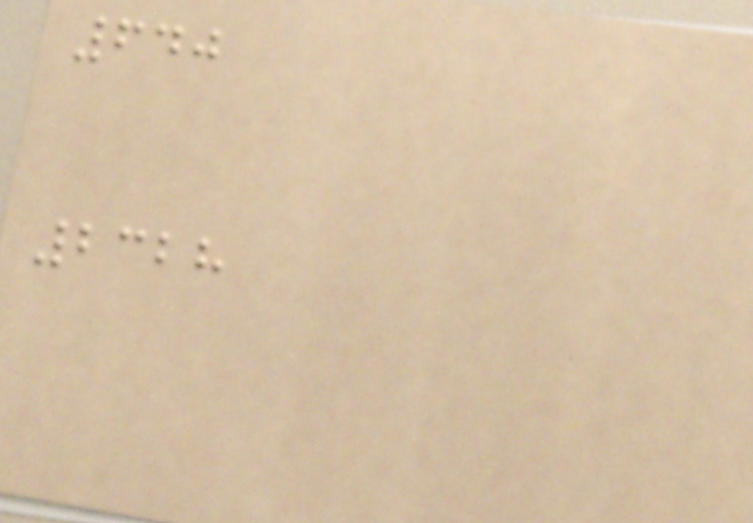640
2328
